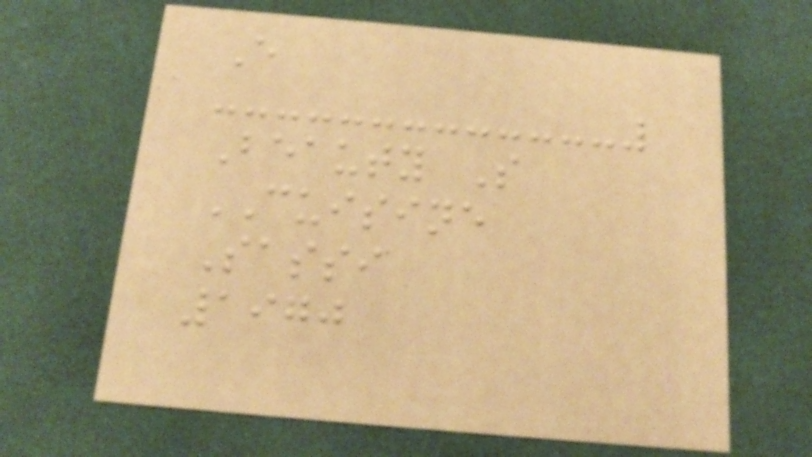E
Beauty S
CUISINE
Sassi
1970
